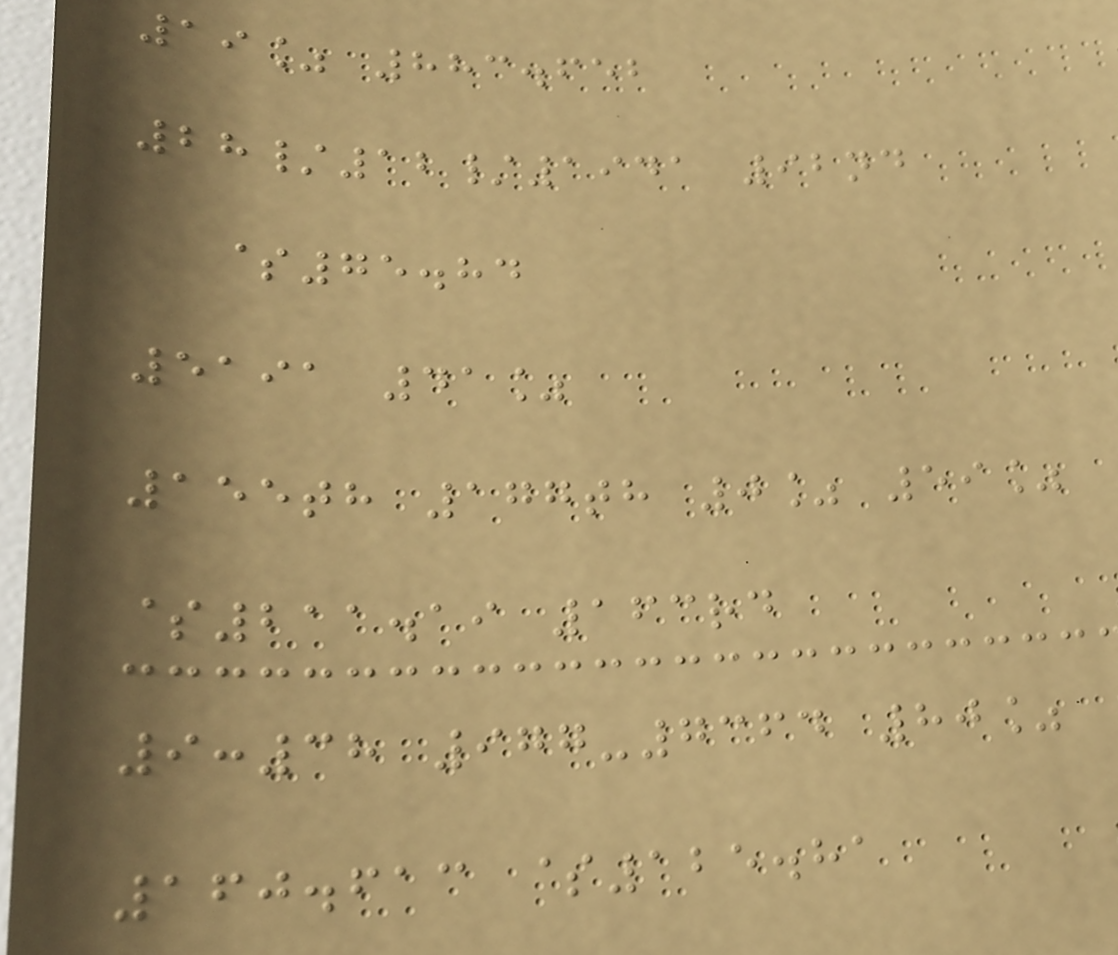19% 883.652
28/12/1941 92nd
$75.84
5191 41%
155th 177th 0% 59%
$211.19 163rd
9:38 977-7364 80%
160.613 $125.81
